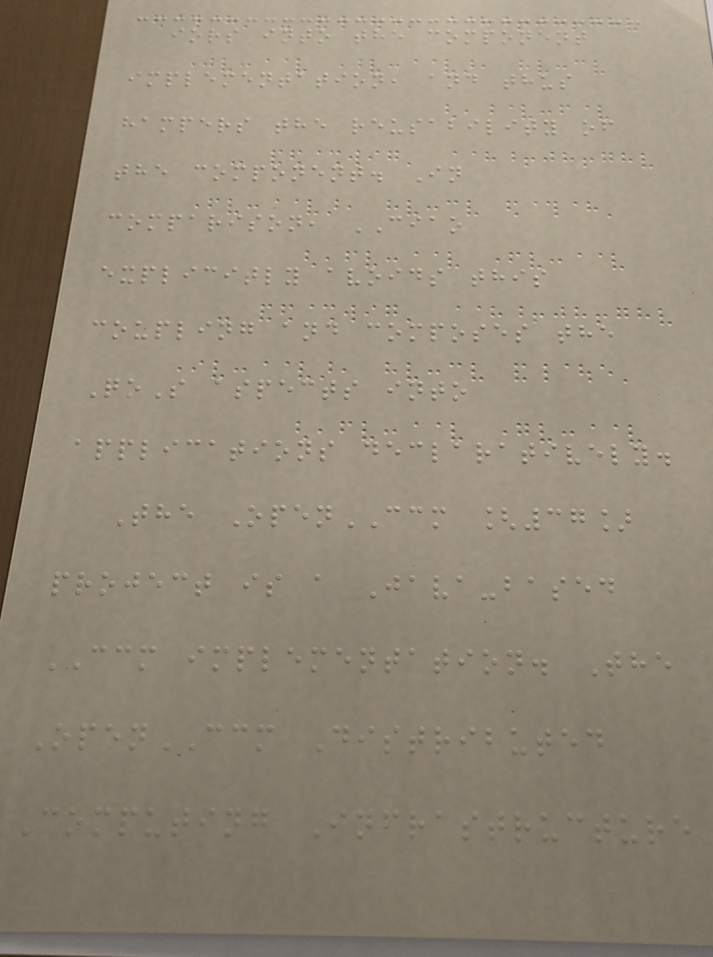iors into the component
implementation, and thus
hampers the reusability of
the component. In
comparison, CIAO
explicitly avoids this
coupling and composes the
QoS aspects into
applications declaratively.
The OpenCCM [37]
project is a Java-based
CCM implementation. The
OpenCCM Distributed
Computing Infrastructure
